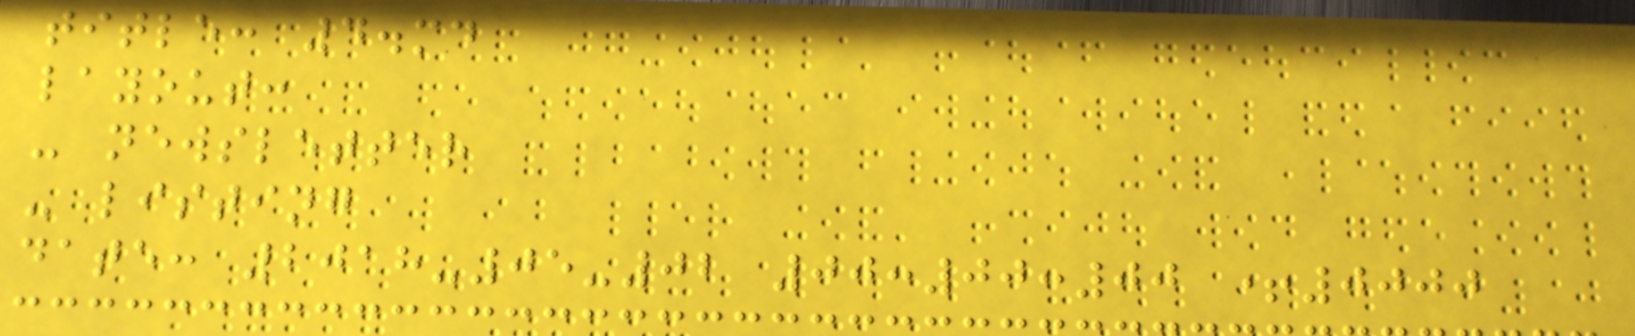title: 4.md
layout:
- newsletter
- listing
date: 2018-05-02 00:00:00 +0000
